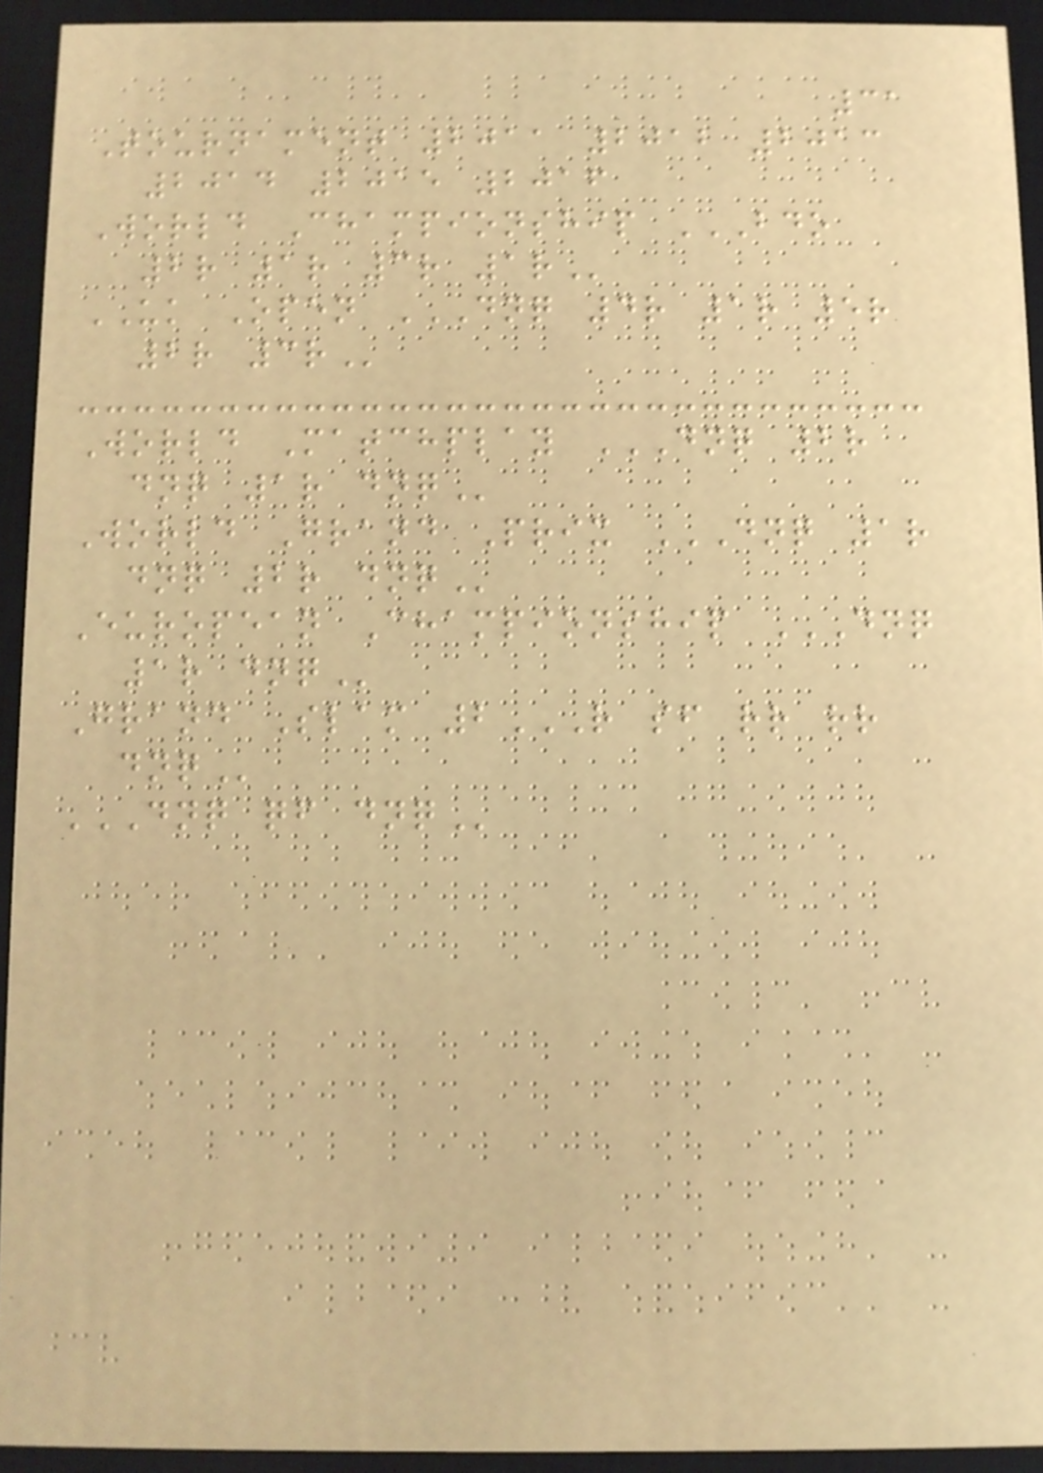31
Tournament 2011 2012 2013
2014 2015 2016
World Championship BDO
2R 1R 3R 1R
UK Open DNQ 4R 1R 5R
2R 3R
World Matchplay DNQ 2R
DNQ 1R DNQ
World Grand Prix DNQ 1R
DNQ 2R DNQ
European Championship DNQ
1R DNQ
Grand Slam 2R SF RR RR
DNQ
DNQ QF DNQ
